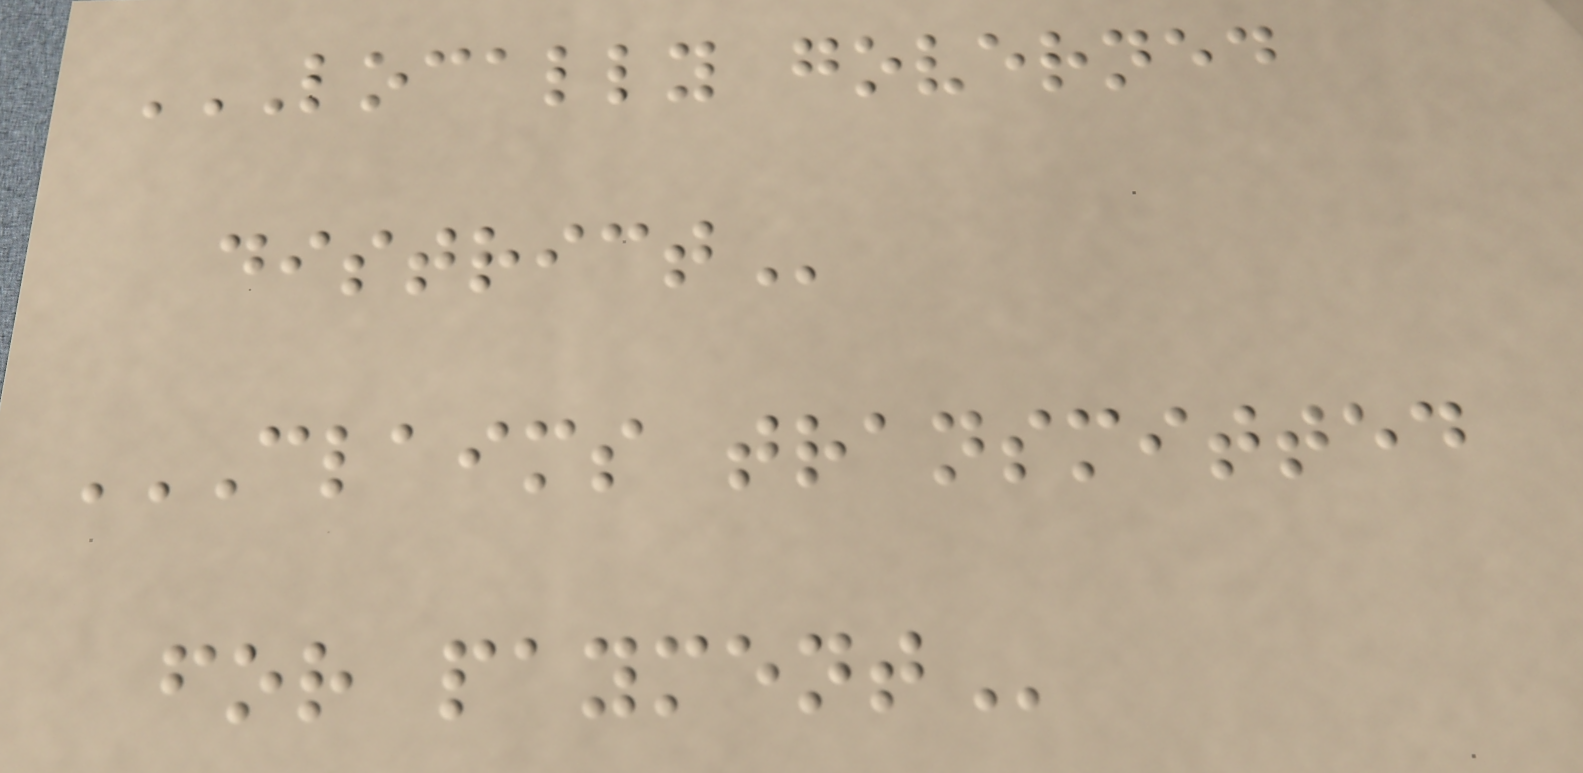LOCALLY GOVERNED
DISTRICT
CLAIMS TRANSMITTED
FOR PAYMENT
